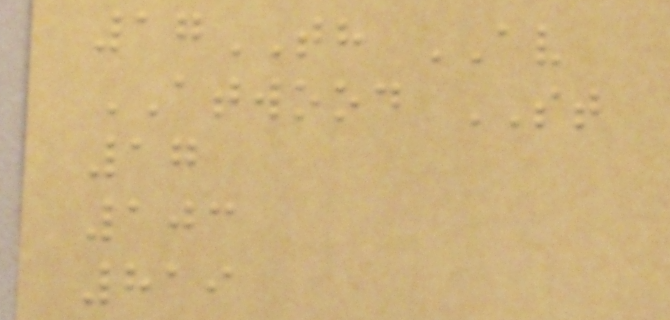17TH AV
ATWOOD ST
17
103
819
